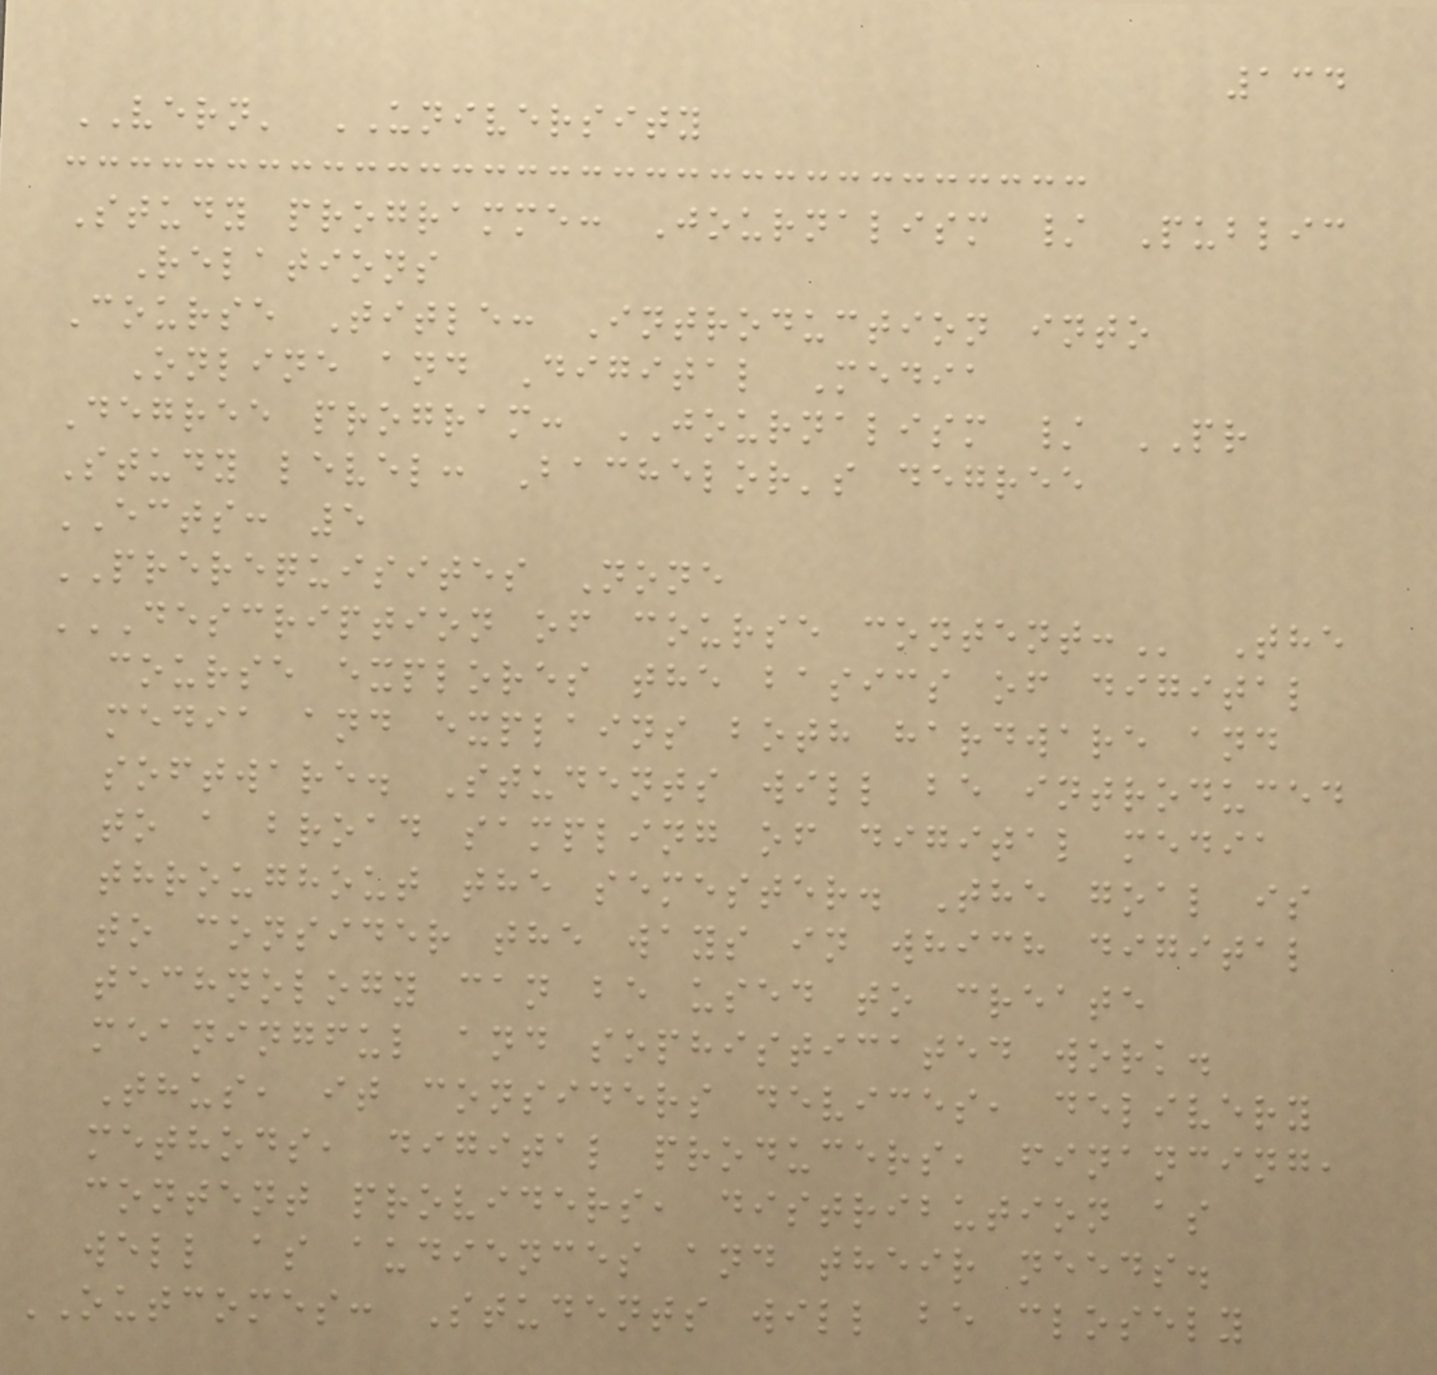134
VERN' UNIVERSITY
Study programme: Journalism / Public
Relations
Course Title: Introduction into
Online and Digital Media
Degree program: JOURNALISM / PR
Study level: Bachelor's degree
ECTS: 5
PREREQUISITES None
DESCRIPTION OF COURSE CONTENT: The
course explores the basics of digital
media and explains both hardware and
software. Students will be introduced
to a broad sampling of digital media
throughout the semester. The goal is
to consider the ways in which digital
technology can be used to create
meaningful and sophisticated work.
Thus, it considers devices, delivery
methods, digital producers, financing,
content providers, distribution as
well as audiences and their needs.
OUTCOMES: Students will be closely
